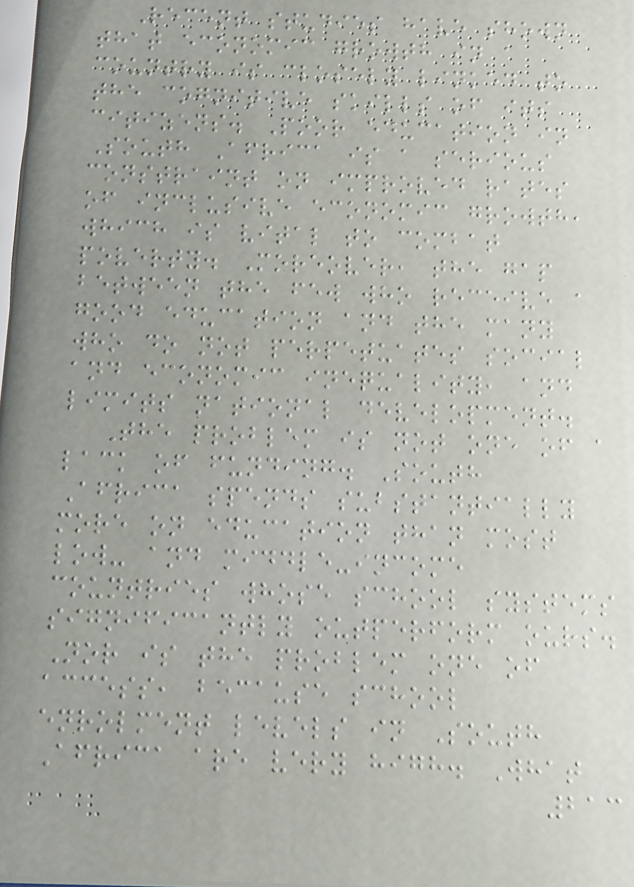Recent studies have shown
that economic growth in a
country is closely linked to
the cognitive skills of its
citizens. Poor education in
South Africa is a serious
constraint on improved rates
of inclusive economic growth,
which is vital to combat
poverty. Moreover, the gap
between the few who receive a
good education and the many
who do not perpetuates social
and economic inequality, and
limits national development.
The problem is not one of a
lack of funding. South
Africa spends substantially
more on education than most
low- and middle-income
countries whose school systems
significantly outperform ours.
Nor is the problem one of
access, because school
enrolment levels in South
Africa are very high. What
213
